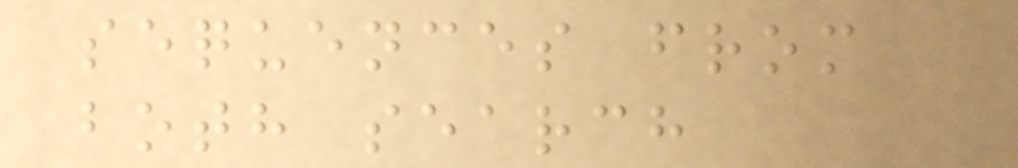sequences from
both search
